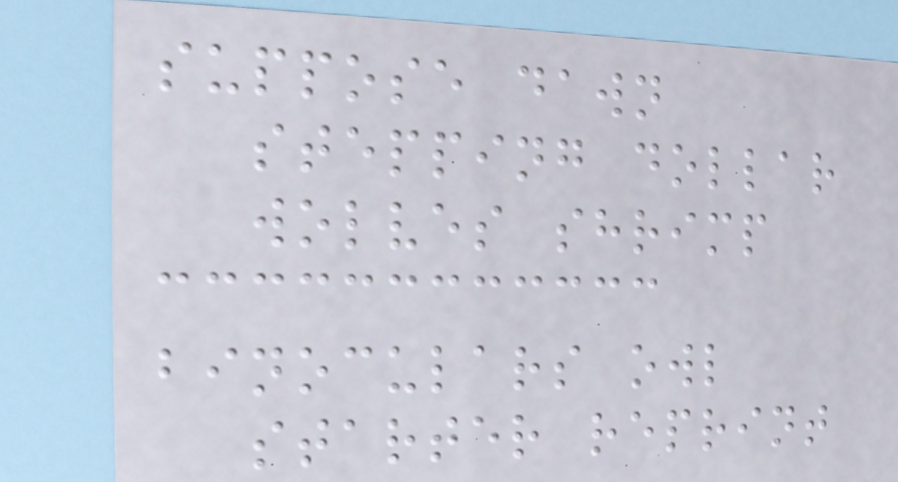suppose dawn
stepping dollar
wolves shrimp
binoculars owl
starter reprint
